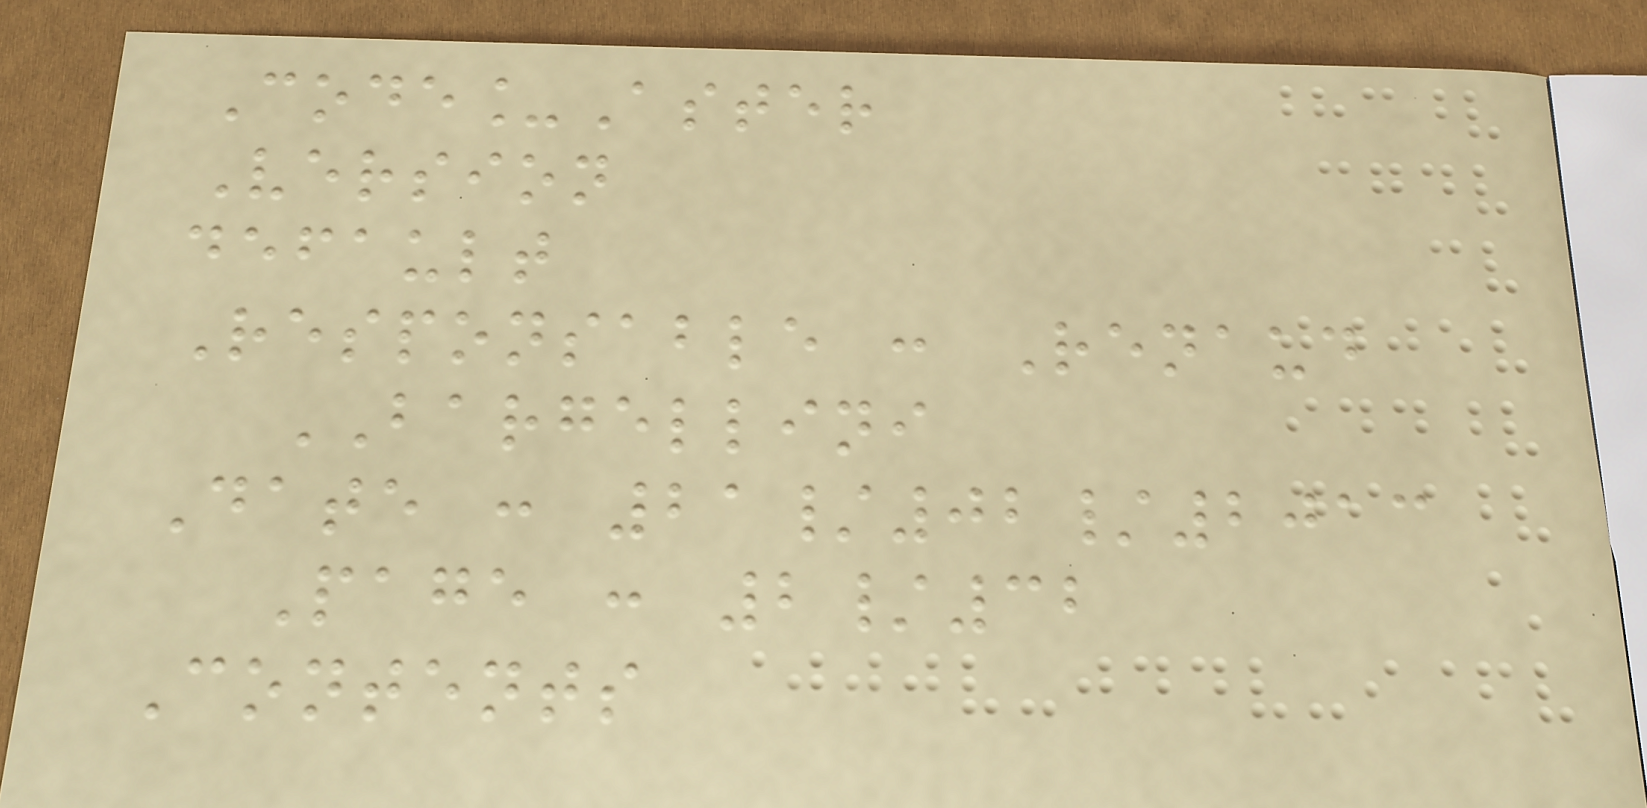Code_Aster
Version
default
Responsable : Renaud
BARGELLINI
Date : 21/02/2013
Page : 2/32
Contents
